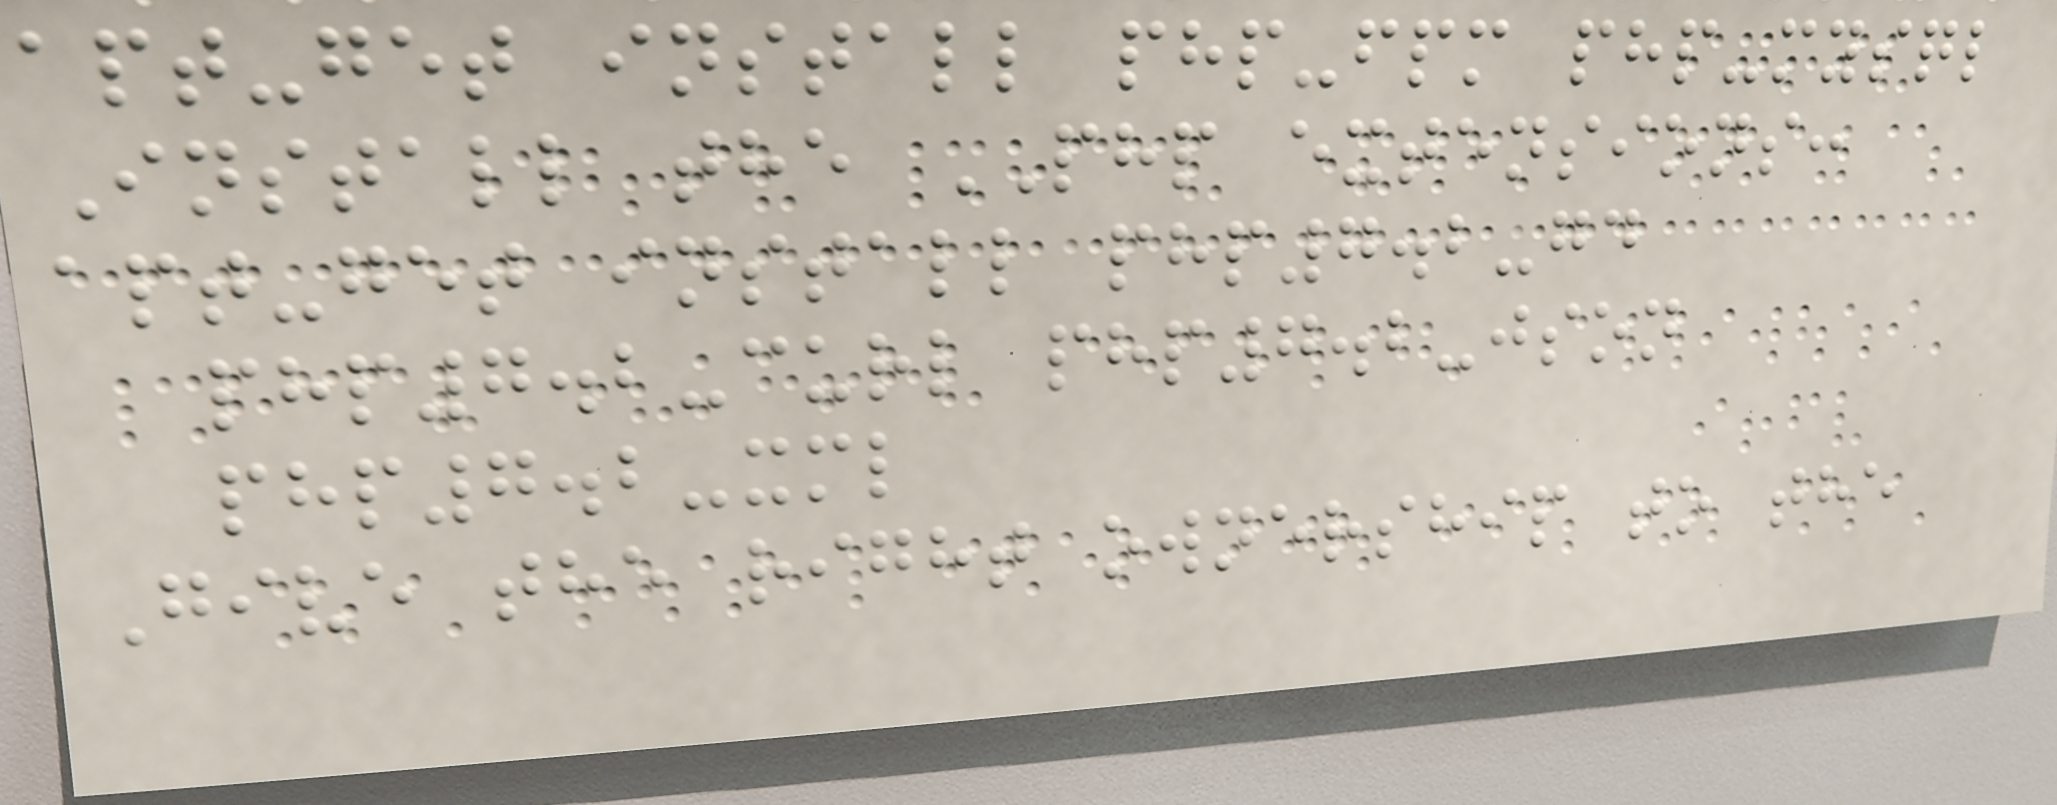apt-get install php-fpm php-mysql
Install the PHP extensions:
apt-get install php7.2-gd
php7.2-curl php7.2-json
php7.2-xml
Give the right ownership to the
